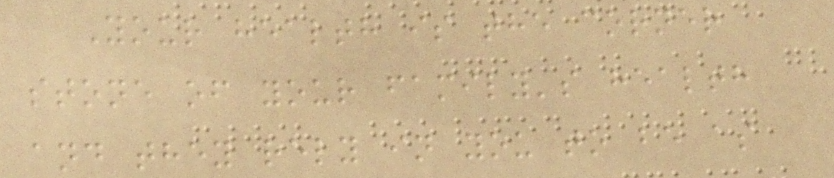Your health is the corner
stone of your family's health
and they rely in you to be as
